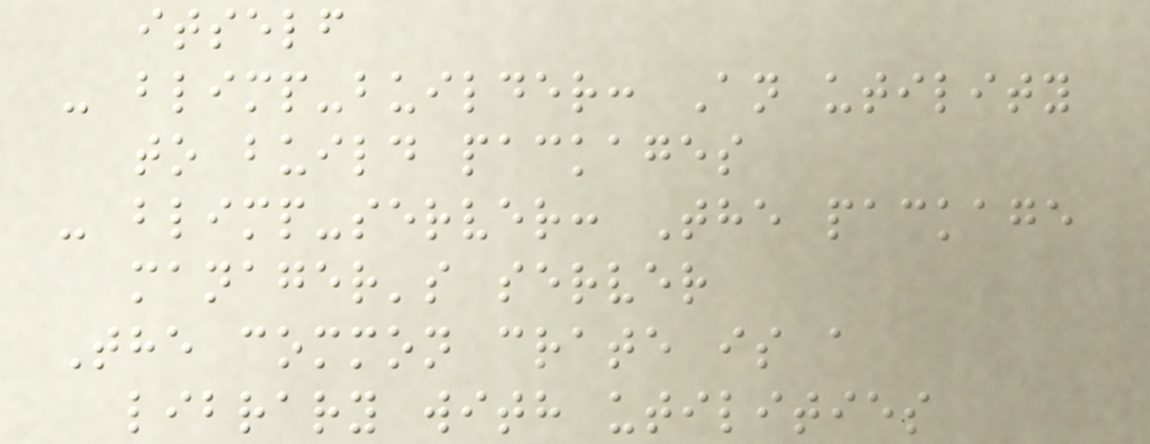itself
- blimp-builder: An utility
to build packages
- blimp-server: The package
manager's server
The common crate is a
library with utilities
